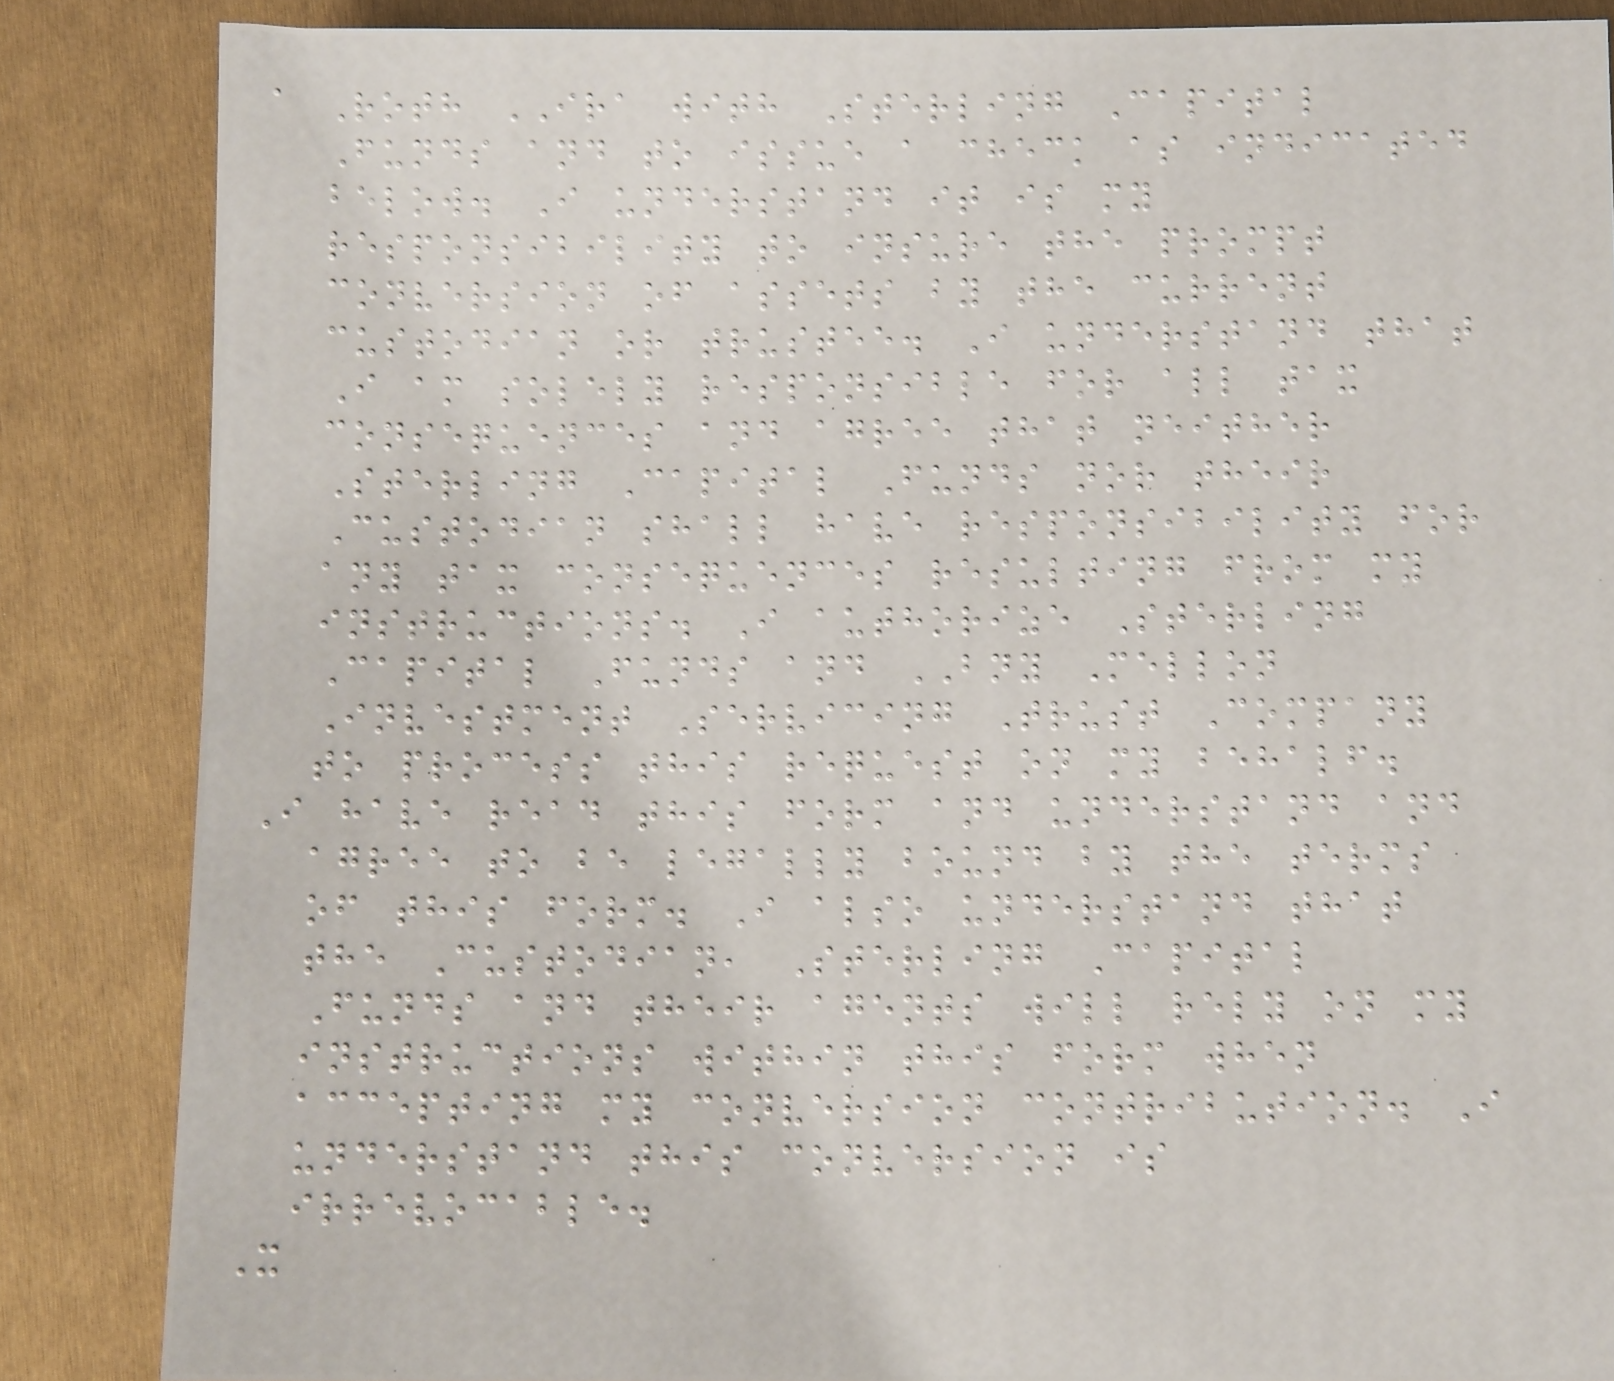a Roth IRA with Sterling Capital
Funds and to issue a check as indicated
below. I understand it is my
responsibility to insure the prompt
conversion of assets by the current
custodian or trustee. I understand that
I am solely responsible for all tax
consequences and agree that neither
Sterling Capital Funds nor their
Custodian shall have responsibility for
any tax consequences resulting from my
instructions. I authorize Sterling
Capital Funds and BNY Mellon
Investment Servicing Trust Company
to process this request on my behalf.
I have read this form and understand and
agree to be legally bound by the terms
of this form. I also understand that
the Custodian, Sterling Capital
Funds and their agents will rely on my
instructions within this form when
accepting my conversion contribution. I
understand this conversion is
irrevocable.
X
